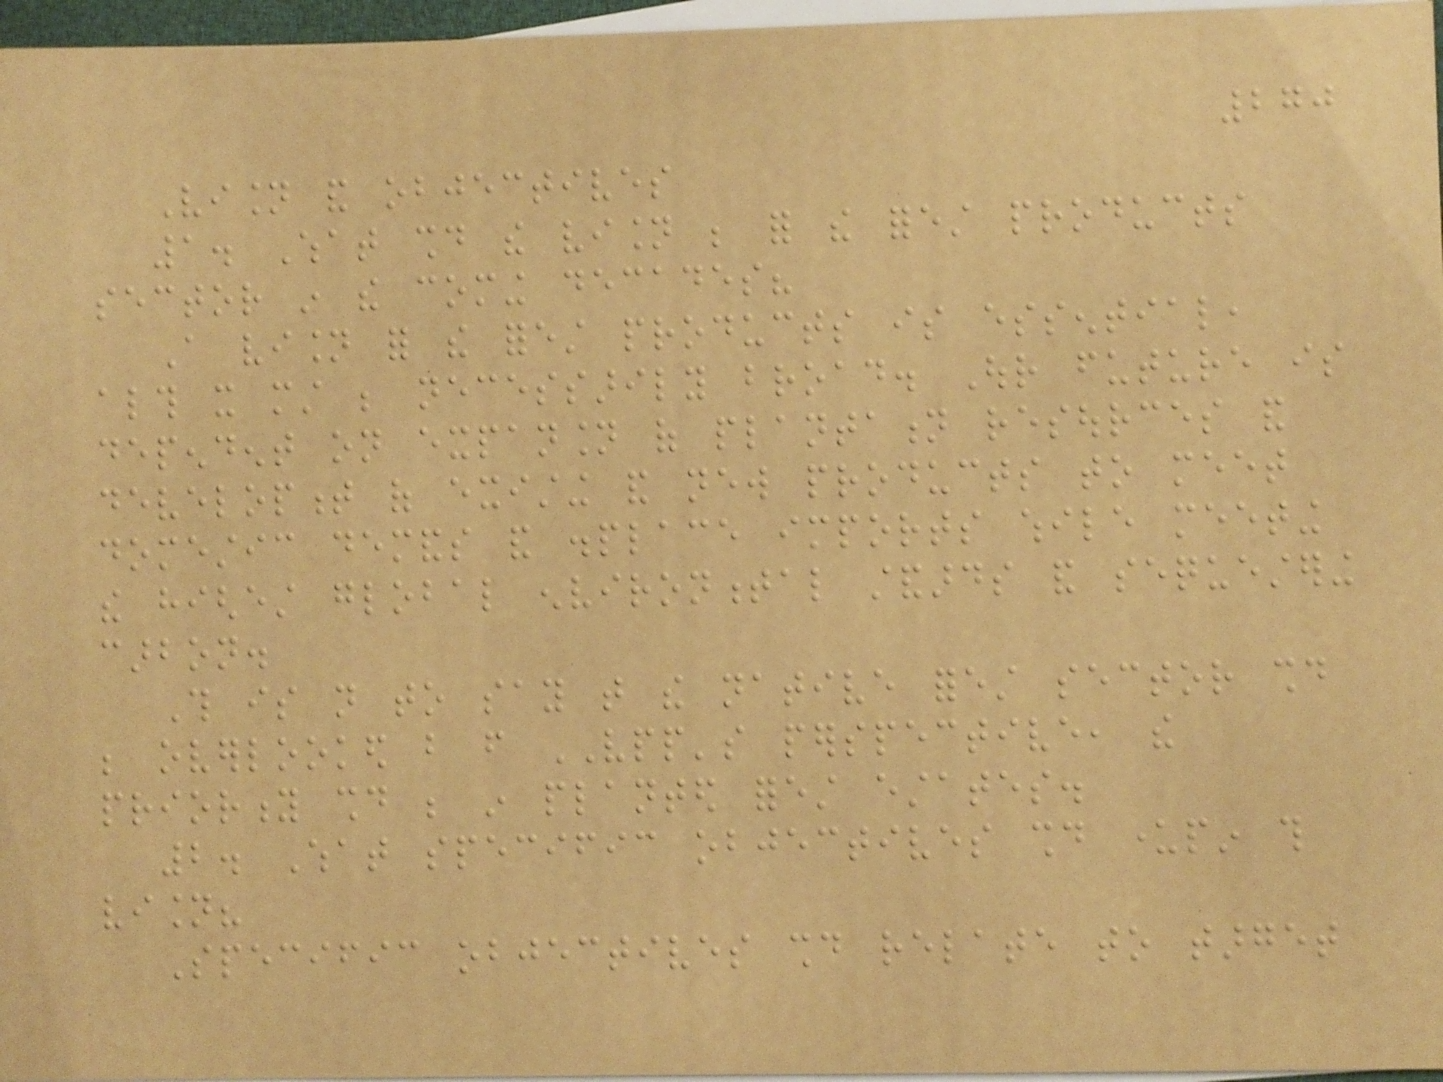270
Vision and objectives
1. What should the vision be for the forest products
sector in the coming decades?
A vision for the forest products is essential,
although it must be necessarily broad. Our future is
dependent on expansion of plantation resources and
development of existing and new products to meet
domestic demands and displace imports while meeting
the highest global environmental standards and sequestering
carbon.
This is not to say that the native forest sector should
be overlooked but from VPP's perspective, the
priority should be in planted forest estates.
2. What specific objectives should underpin this
vision?
Specific objectives should relate to target
